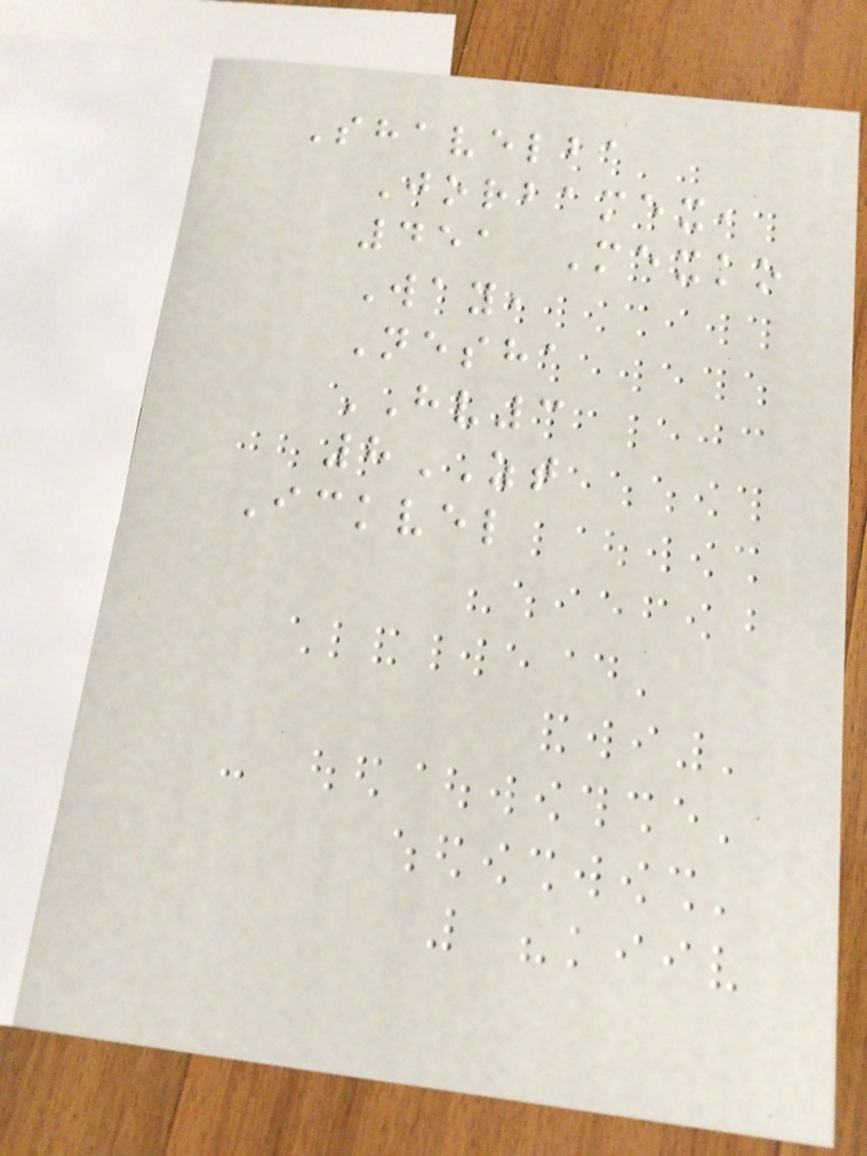Shavelba
Jorbamex,
451 Mexko
Way,
Nesha
HV3
8ZT
Ickvel
